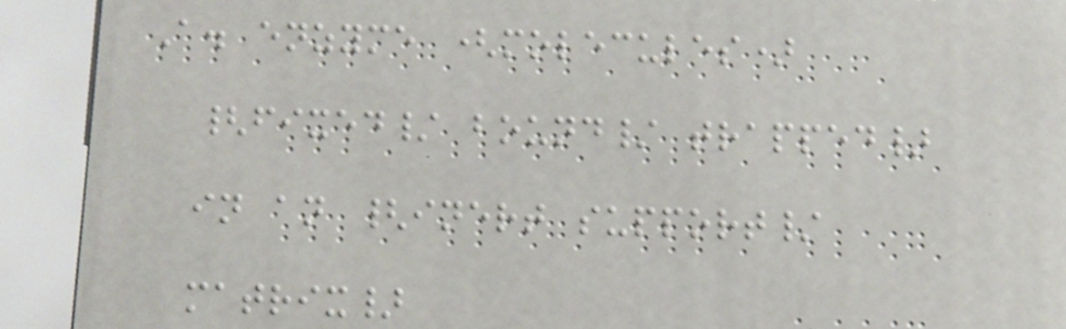A. enzyme (molecules)
{fixed/ bound/ trapped}
in an {inert support/
matrix}
